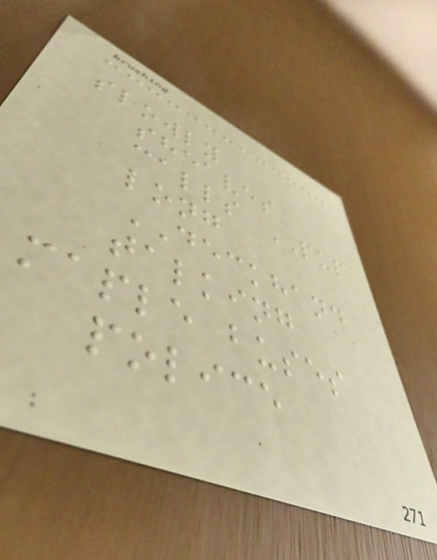slowly
sheaves
calls PUP
long
DECKHAND
talking
maple buses
police
